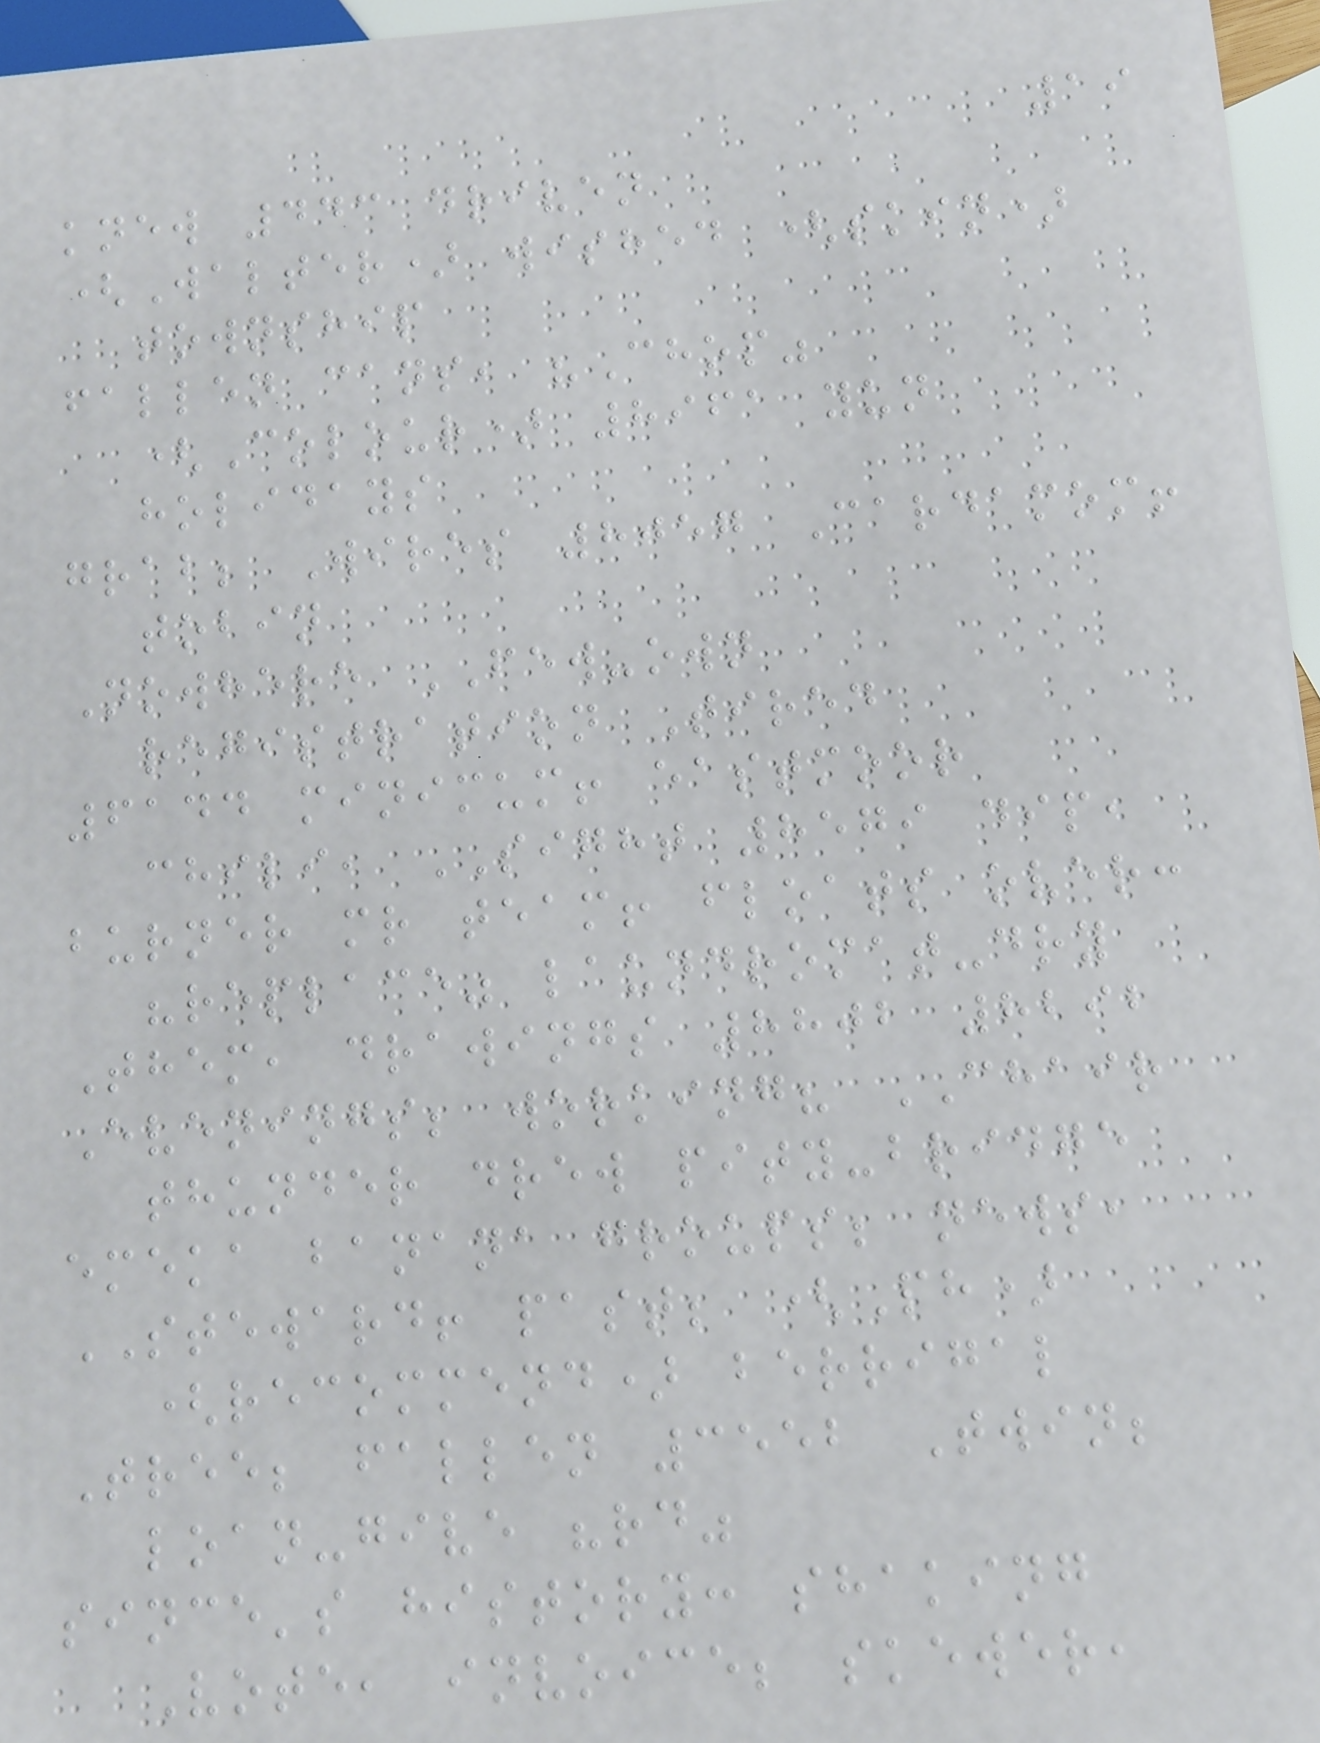19
knew 443 driven
(Walter) wished (skin)
township
fallen cans, "Chop"
(Colour) 8961 yun
holidays
grab; Wires 8057 Cardamom!
tobin
Nowhere FEW-own
registration Tired
6144 minimum! eastmoor
chili, SIGHT 8579 dip,
burner mr team! floats over:
"replace" laundromat-dry
Them, drawings 8802 8292
Evenings; working? CHAIR
thunder drew pity-bridge
emeka banana groups; news,
STEWARD! past; (Ph)
(recommend) berrigal
Tree; fallen 3552 Twin;
loan-give "rd"
since's history: shaking
Vote, invoice; skewer,
